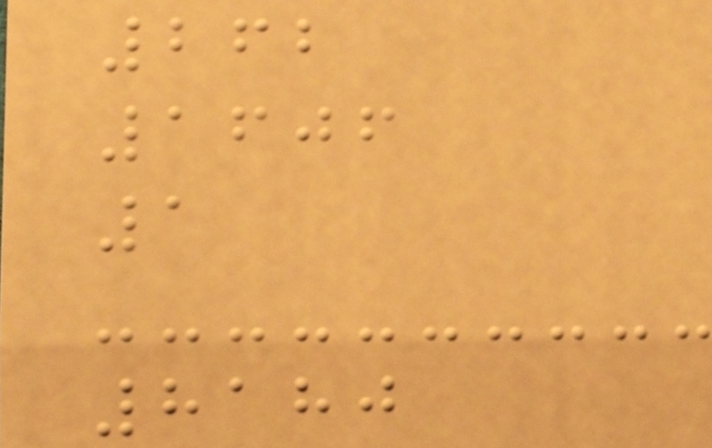262
1606
1
8180
